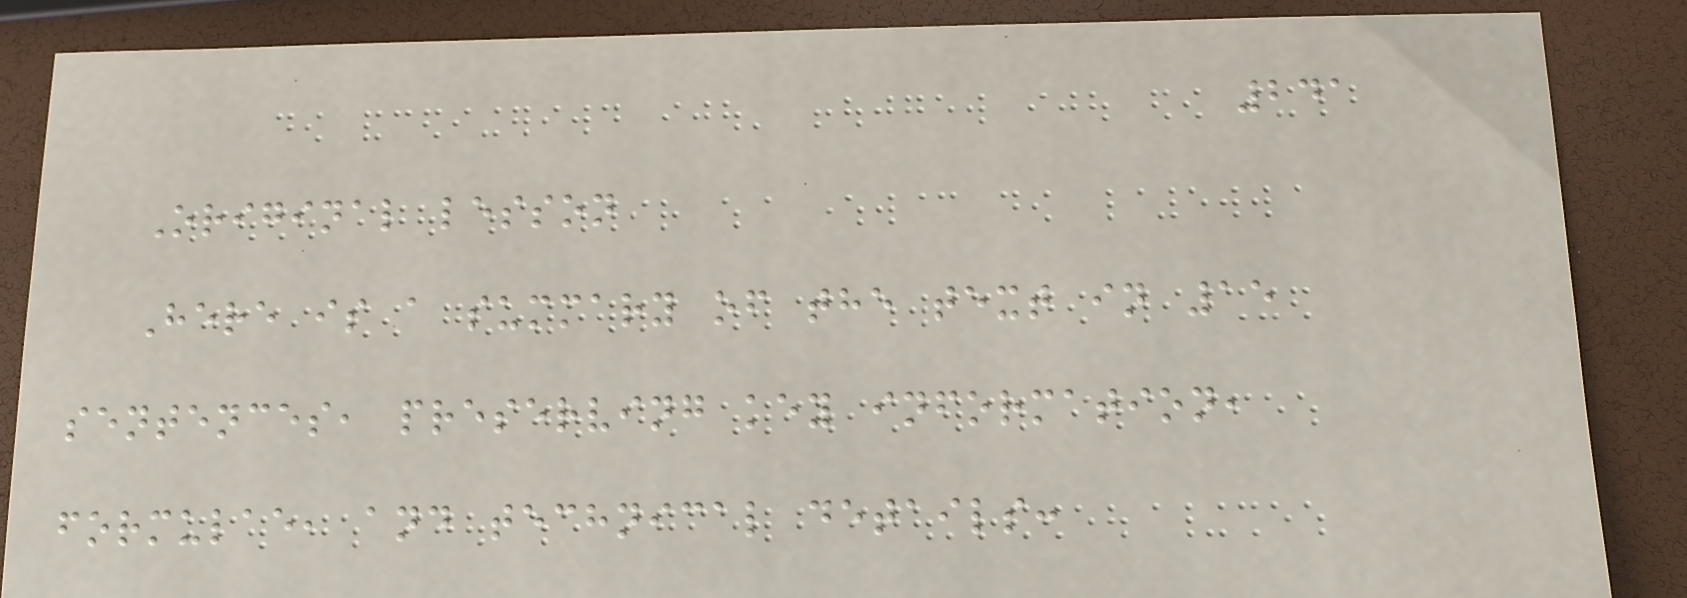241
Original lesson
Here is a summary of the text in 15
sentences, preserving key information,
formulae, and technical details:
